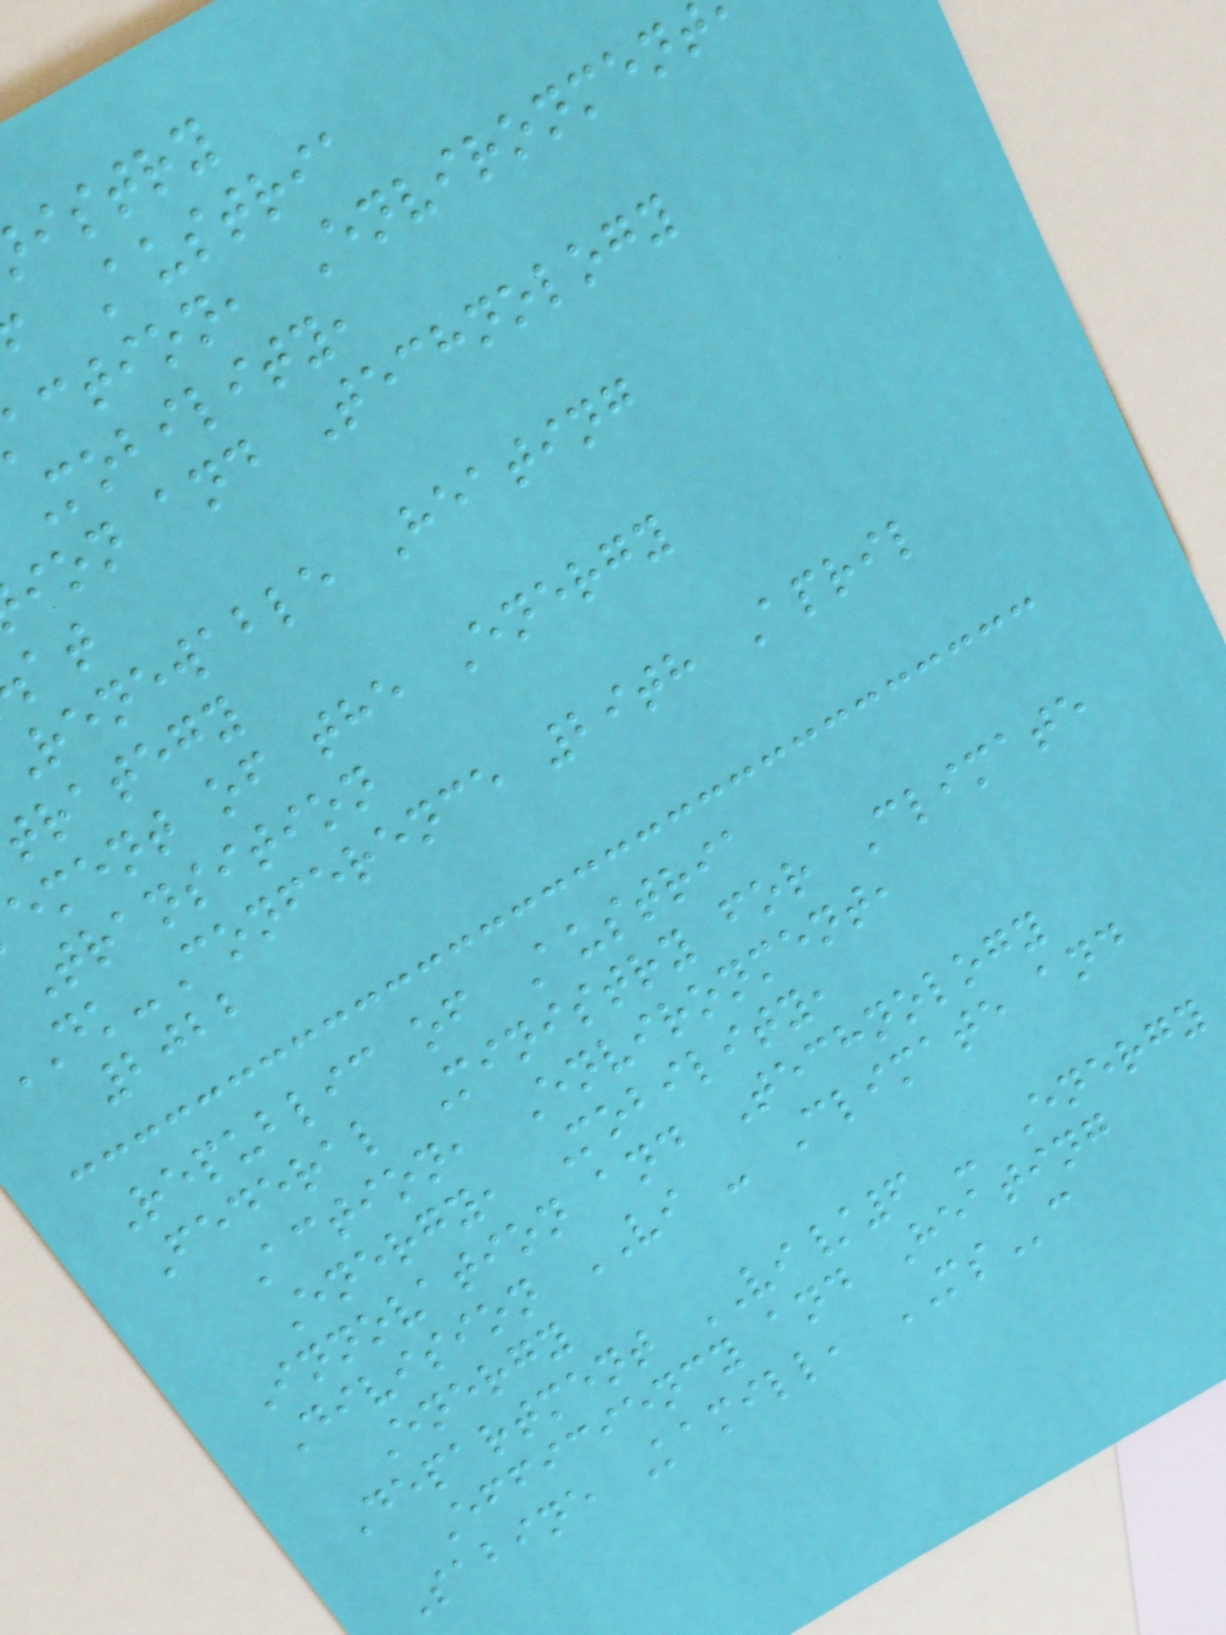istry
Austria
action, Environment
Mobility,
ion and Technology
renewable Heating
rategy
ement of the Energy
Transition
-Conference 29th April
2022
Republic of Austria
Federal Ministry for Climate
Action, Environment,
Energy, Mobility,
Innovation and Technology
Division VI - Climate and
Energy
Department VI/6 - Energy
Efficiency and Heating
Sabine Kamill, MSc
